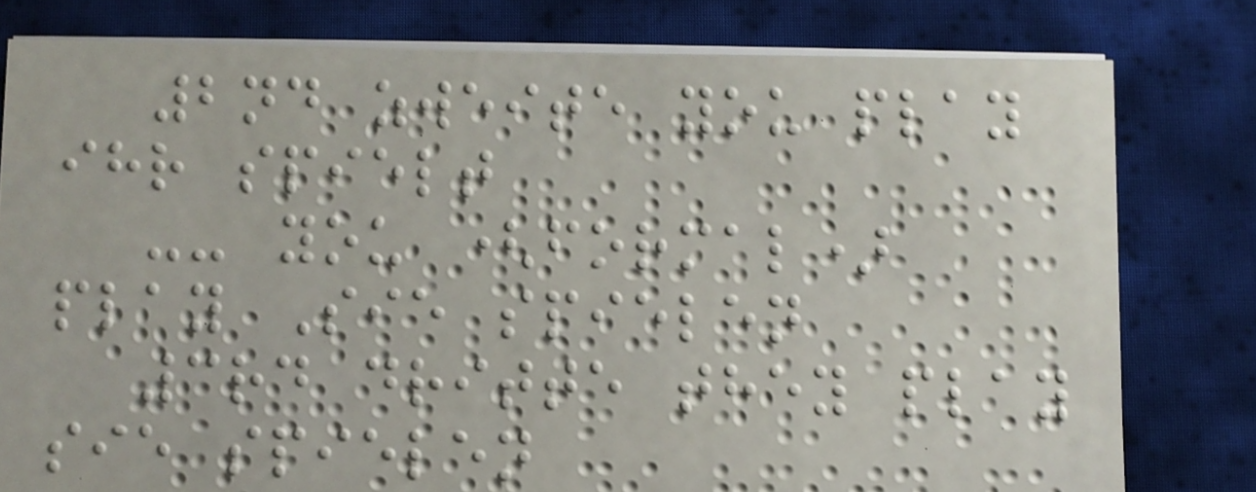2nd zweite you play
ihr spielt
-- you (formal)
play Sie spielen
3rd dritte they play
sie spielen
